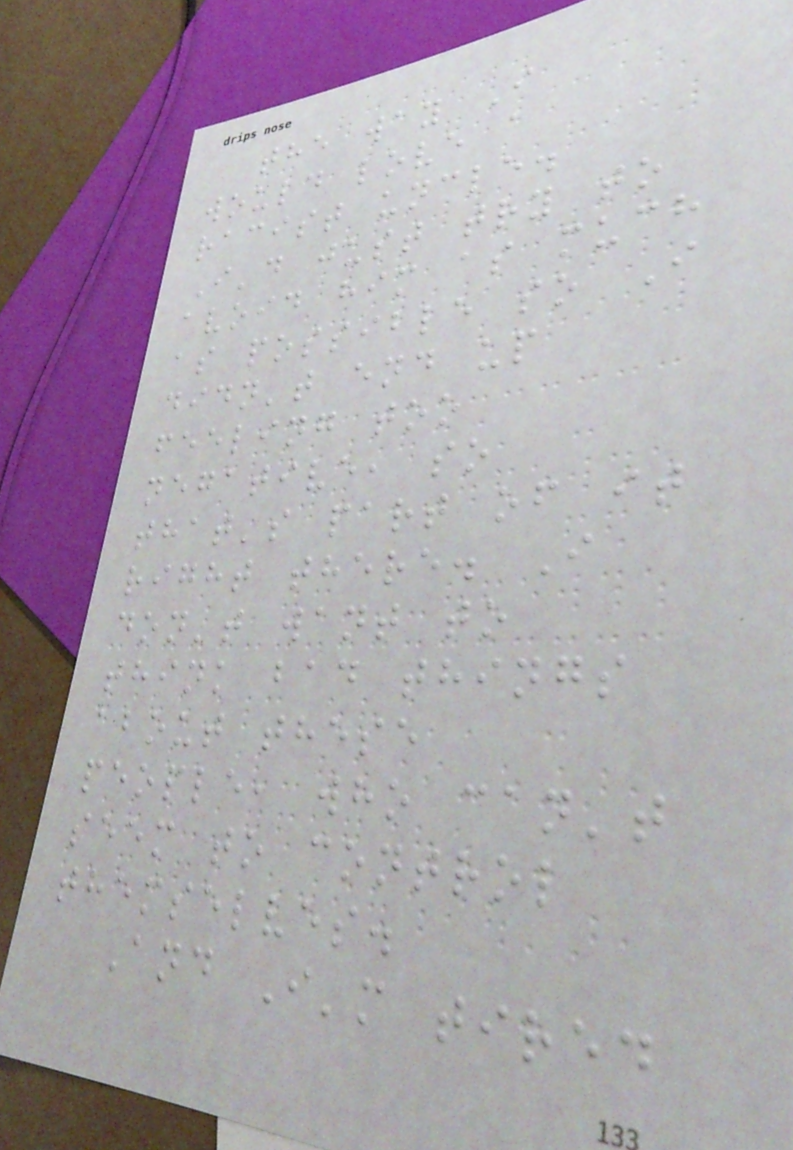the way I
would love a
racist uncle.
I'd just try to
avoid him as much
as possible so I
didn't end up
feeling too
negative, so
that's part of it
right there. I
don't want to
think bad things
about these
people, who can't
seem to control
themselves.
And I'm tired
